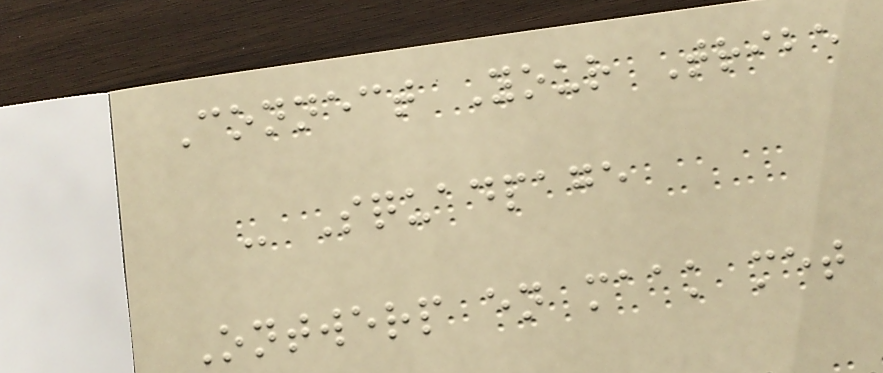Connect Your Tribe
- Squadpage
Ontwerp en maak met
